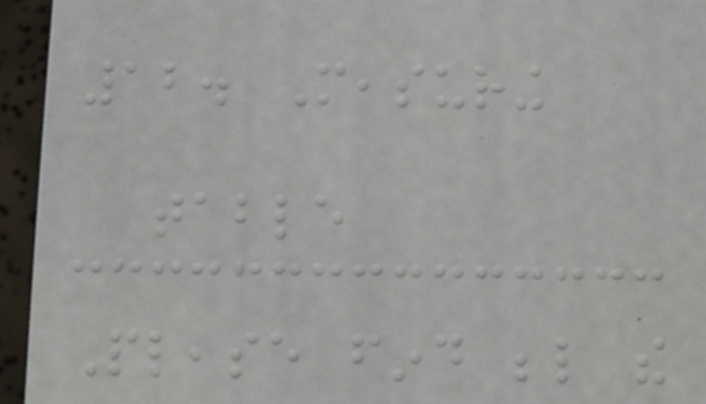12. Measuring
table
Please find below the
